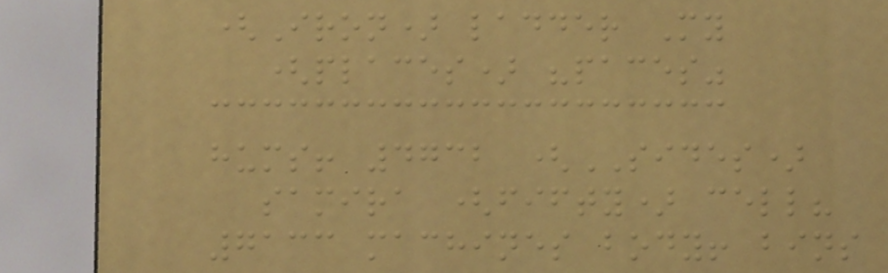(Iron) ladder My
(places) "paces"
hums! 4732 (SIDES)
samira (fifty) cell?
7133 machines body! bins
